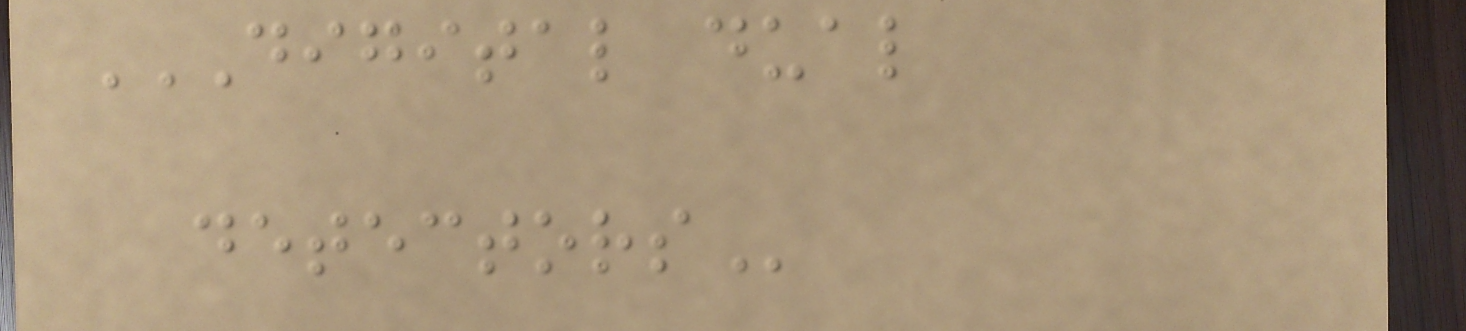DIGITAL DUAL
DETECTORS
